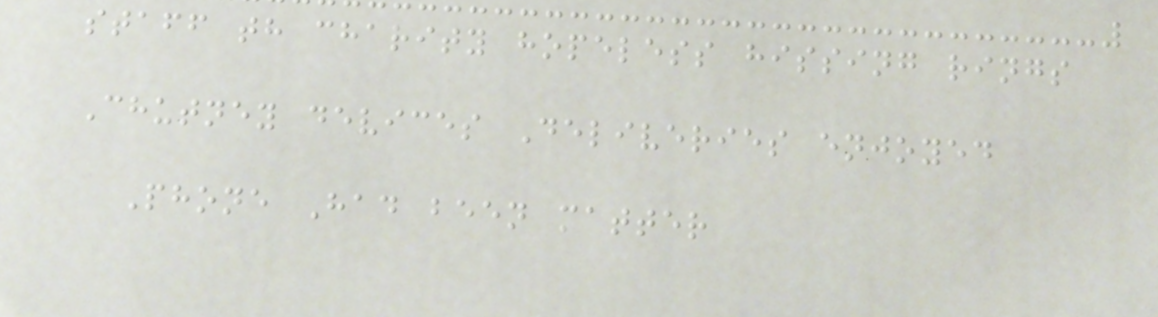staff th charity hopeless hissing rings
Chutney devices Deliveries enjoyed
Phone Had been matter
